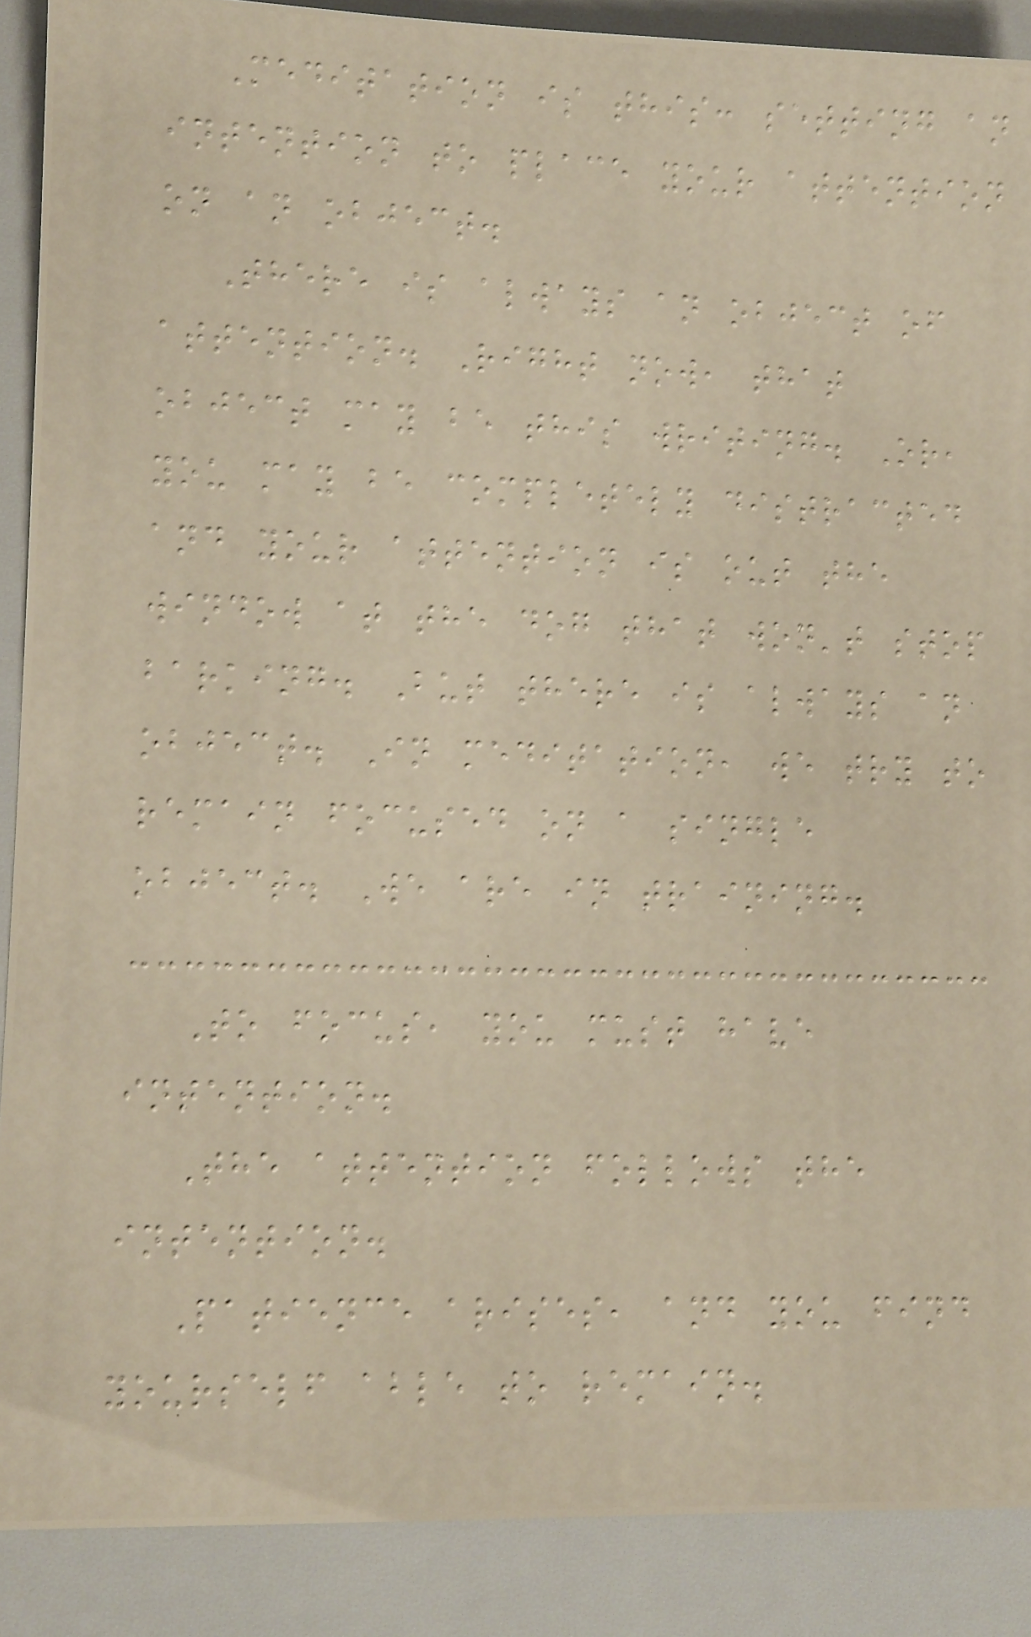Meditation is this: setting an
intention to place your attention
on an object.
There is always an object of
attention. Right now, that
object may be this writing. Or,
you may be completely distracted
and your attention is out the
window at the dog that won't stop
barking. But there is always an
object. In meditation, we try to
remain focused on a single
object. We are in training.
To focus, you must have
intention.
The attention follows the
intention.
Patience arises, and you find
yourself able to remain.
